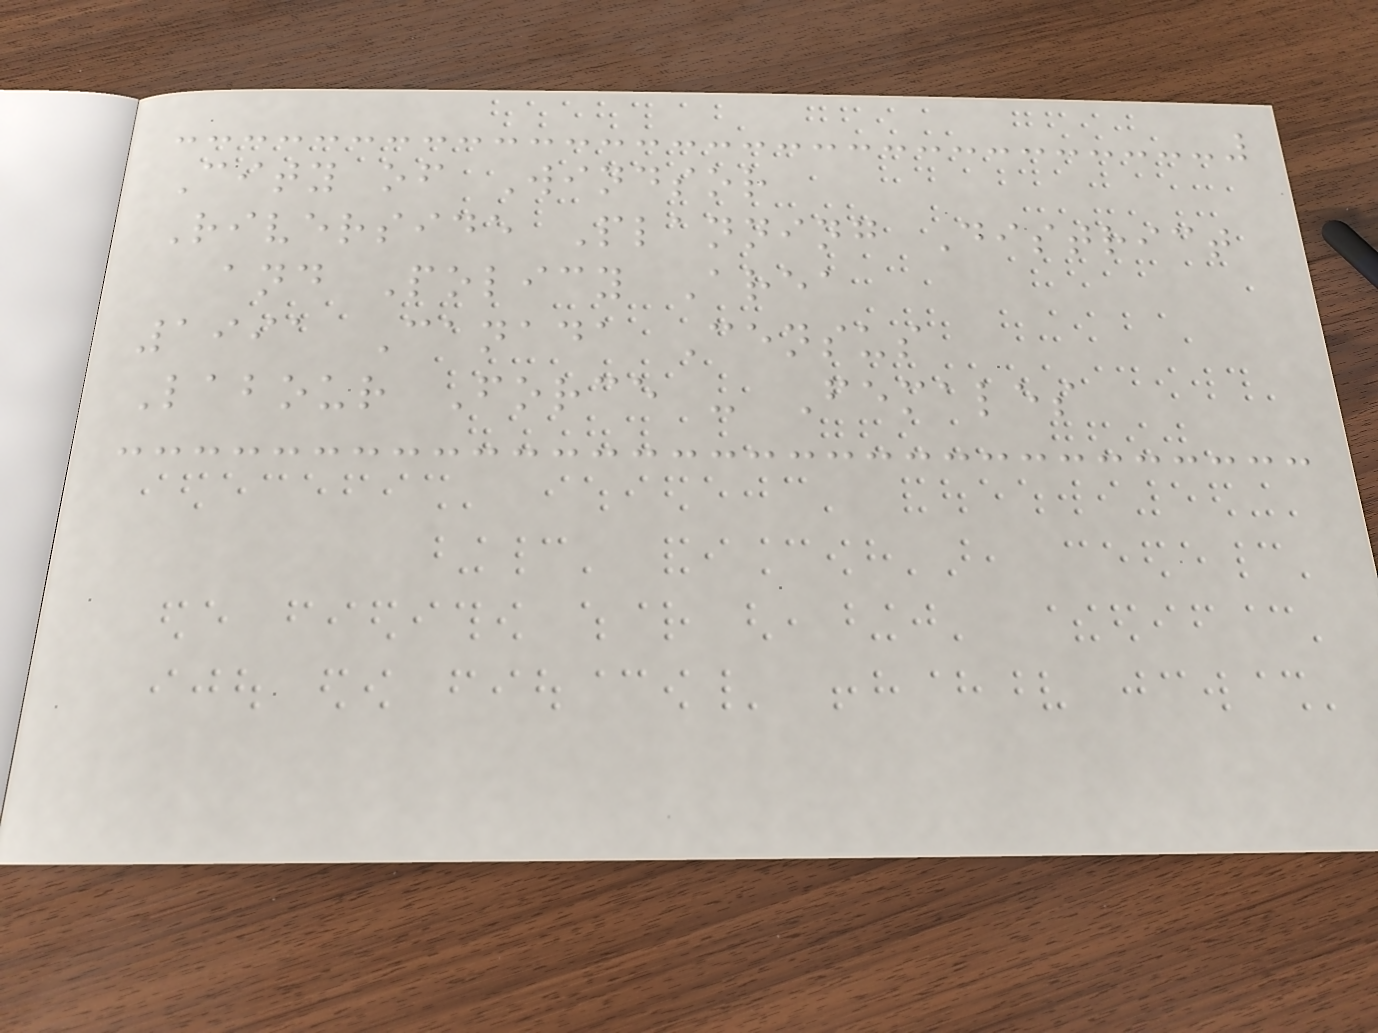City of Windsor
Riverside Planning District
and Policy Area
1991 Canada Census
Labour Force - Females
